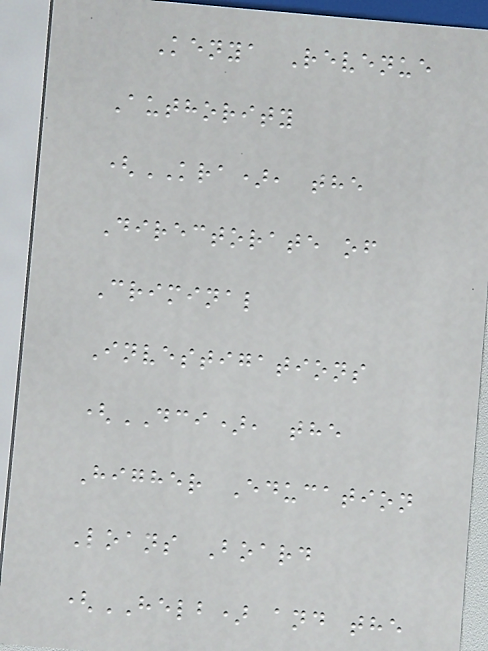Kenya Revenue
Authority
(KRA), the
Directorate of
Criminal
Investigations
(DCI), the
Higher Education
Loans Board
(HELB) and the
